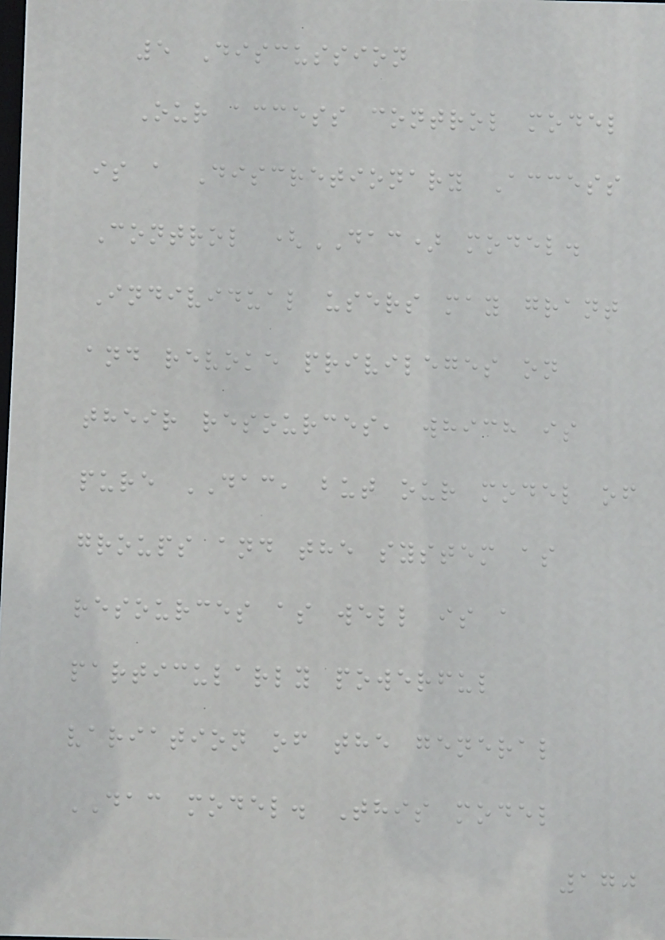5 Discussion
Our access control model
is a Discretionary Access
Control (DAC) model.
Individual users may grant
and revoke privileges on
their resources, which is
pure DAC, but our model of
groups and the system as
resources as well is a
particularly powerful
variation of the general
DAC model. This model
170
